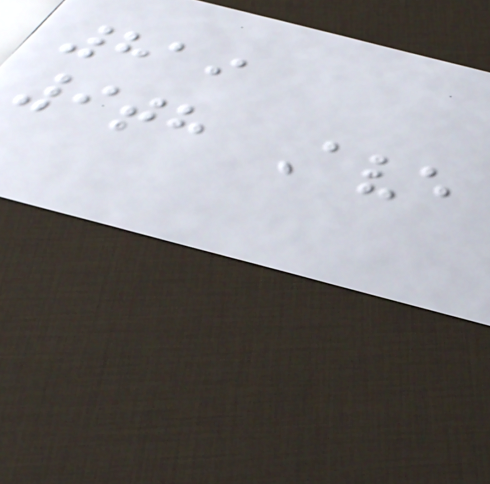819
9th Ave
